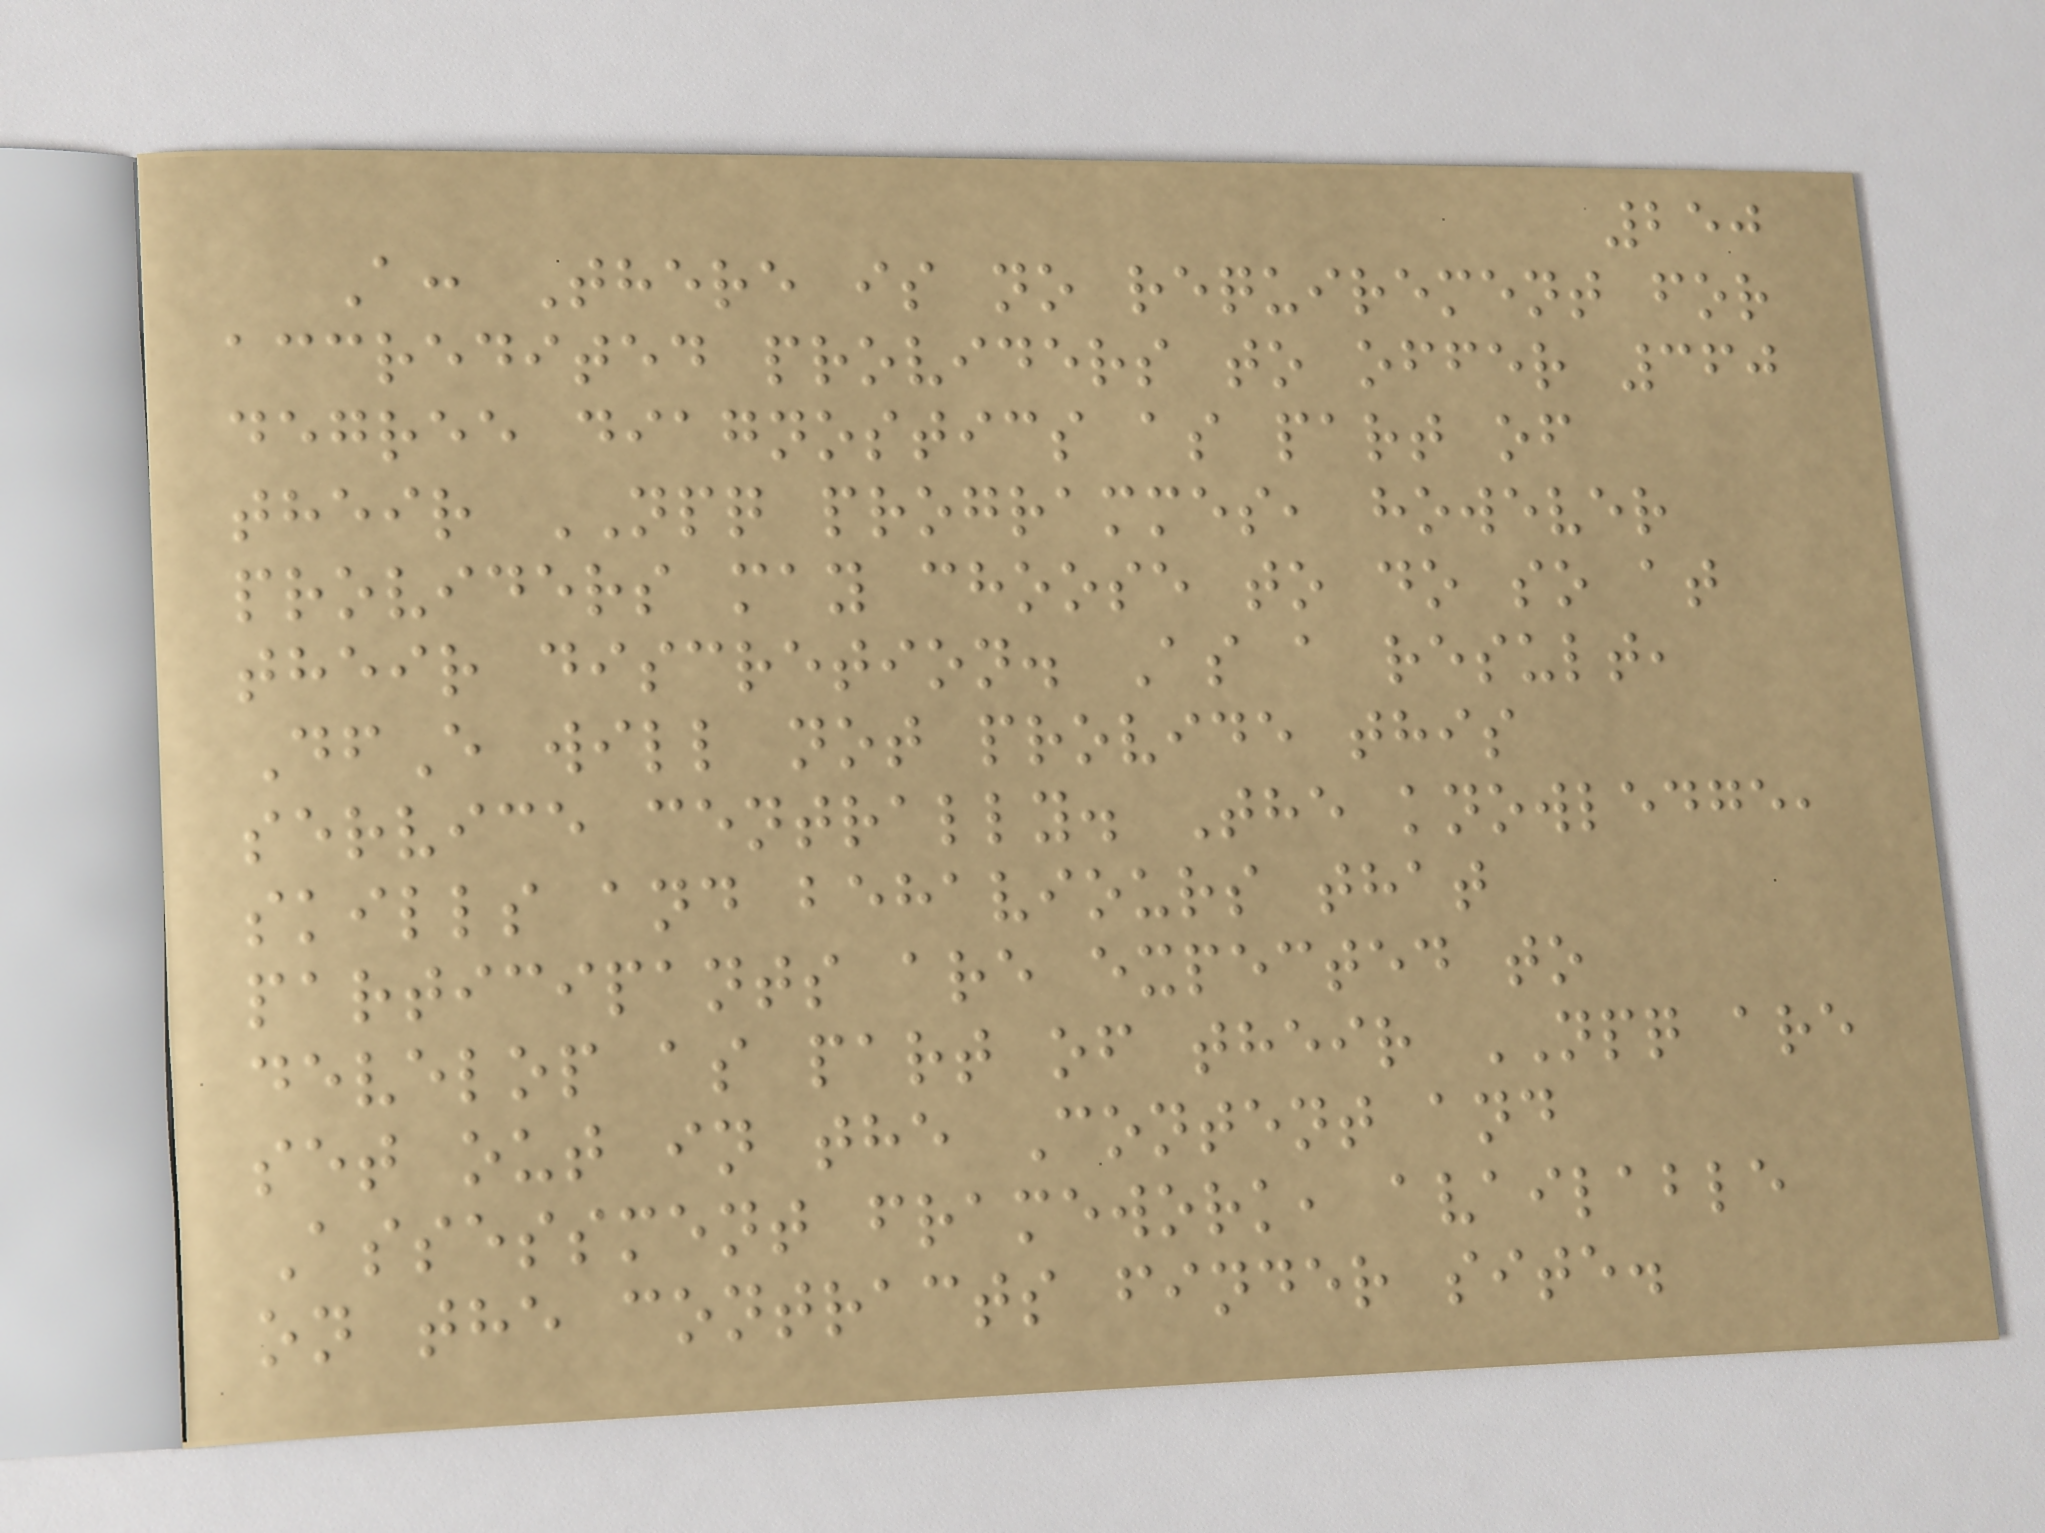250
A: There is no requirement for
accredited providers to offer 360
degree diagnostics as part of
their NPQ programmes, however
providers may choose to do so at
their discretion. As a result,
DfE will not provide this
service centrally. The knowledge,
skills and behaviours that
participants are expected to
develop as part of their NPQ are
set out in the Content and
Assessment framework, available
on the contracts finder site.
